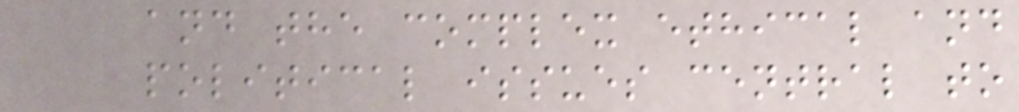and the complex ethical and
political issues central to
